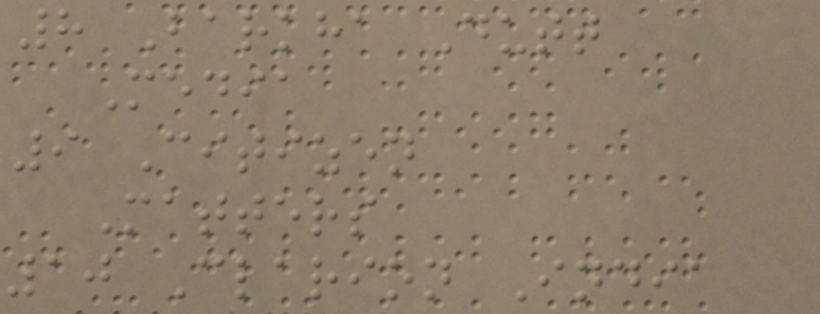8 Barkha Dutt
Media
9 Citizen
Matters
10 Clarion India
